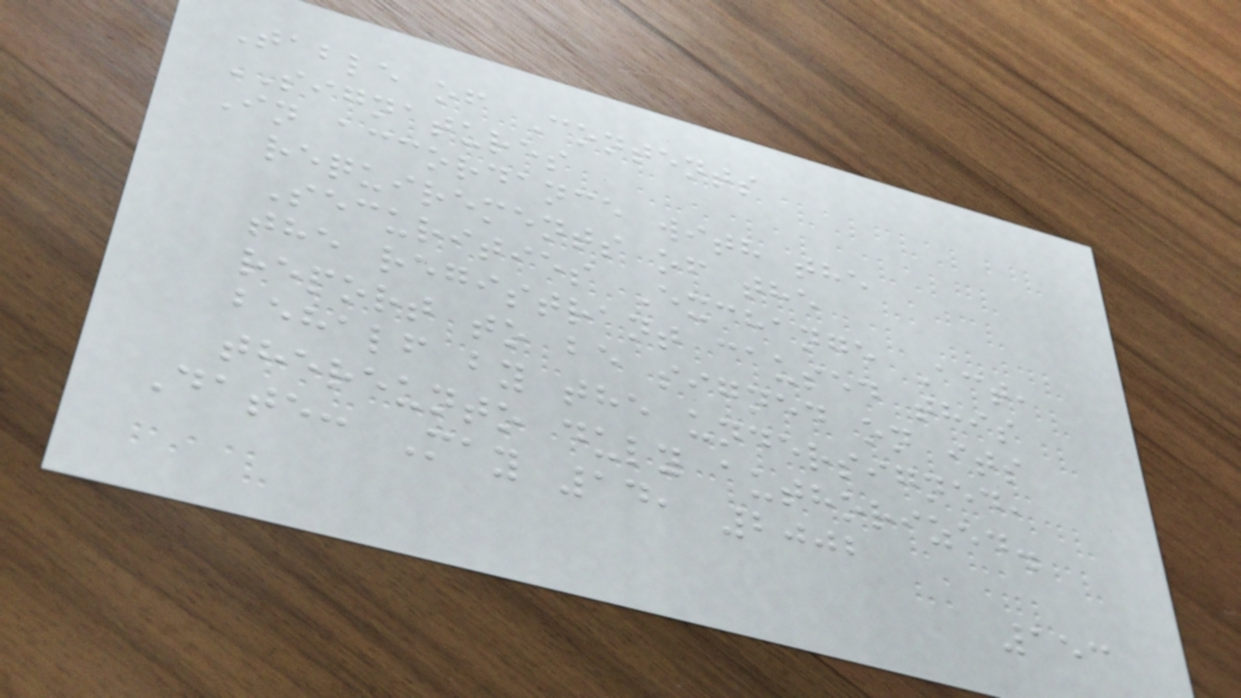Table of Contents
SIGNATURES
In accordance with the
requirements of the
Securities Exchange Act,
the registrant caused this
report to be signed on its
behalf by the undersigned,
thereunto duly authorized.
Date: May 14, 2002
153
